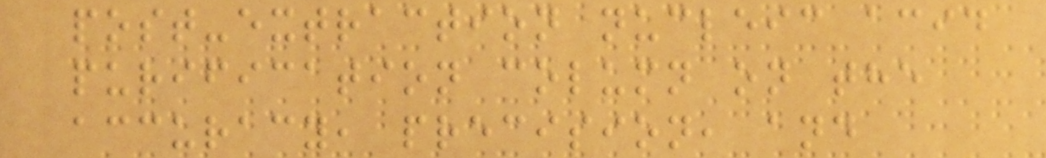post-extraction nucleic acid
purification column on the
accuracy, precision, and
